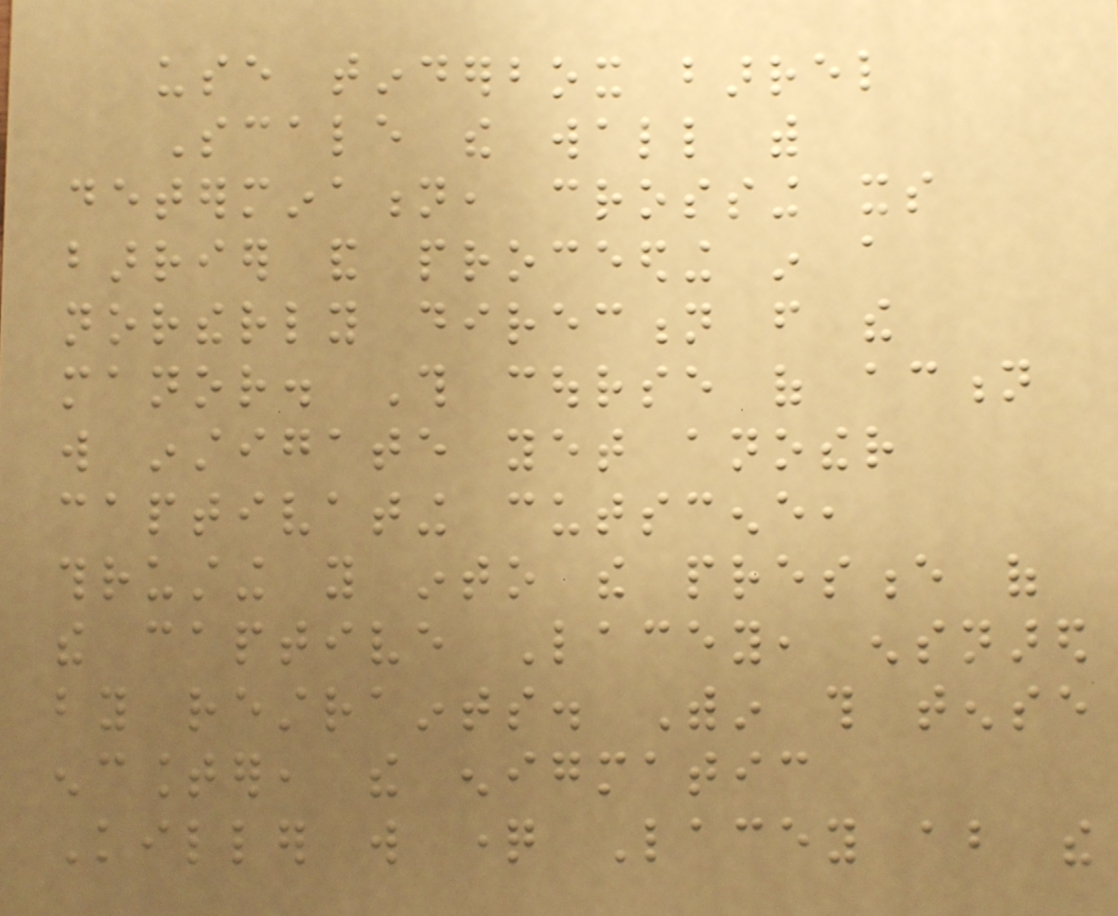use tinderbox barrel
Scale the wall with
determination, crossing its
barrier and proceeding in a
northerly direction from the
manor. This course of action
will instigate yet another
captivating cutscene,
thrusting you into the presence of
the captive Lacey, ensnared
by restraints. Within this tense
encounter, the enigmatic
Killer will question Lacey about the
